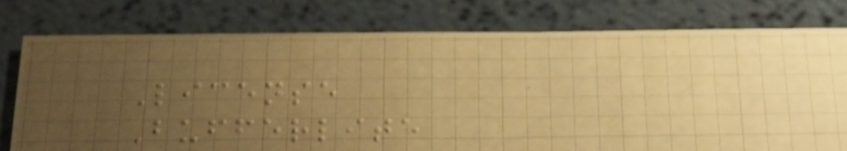License
Bufferlite
